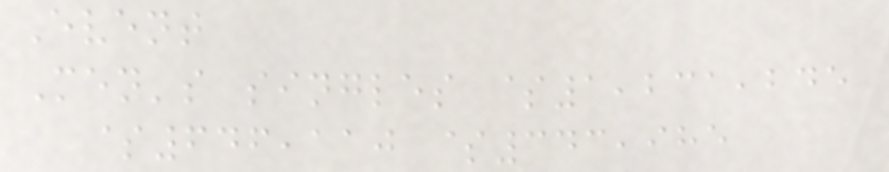Event
Men's singles $1,231,245
$646,110 $343,985
